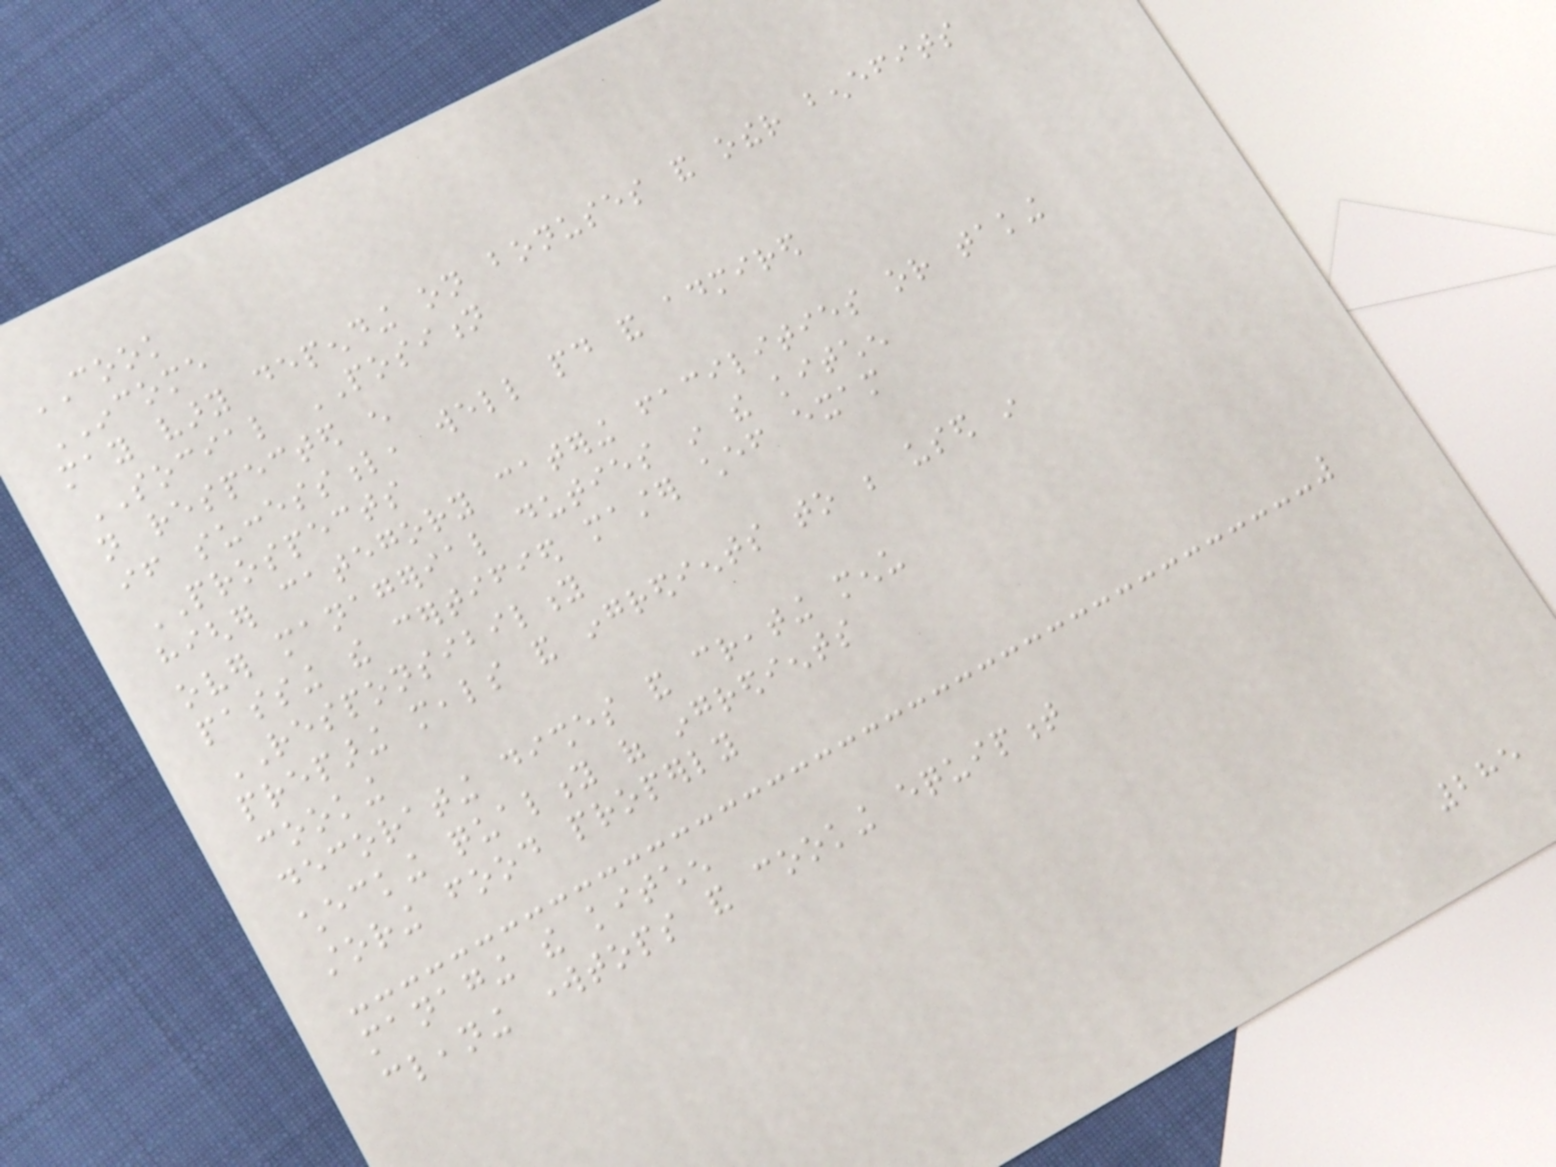COOK
INCOME
may vary depending on bonuses and other benefits
SOCIAL POSITION
not respected enough
if successful, well paid and admired
PROSPECTS
higher category catering facilities or taking
over managerial duties in the kitchen
passing the certified master chef exam
RESPONSIBILITY
preparing meals and ingredients to be used in
cooking
decorating dishes and creating menu
checking quality of ingredients
storing food properly
managing the kitchen
cleaning worktops and cooking equipment
285
